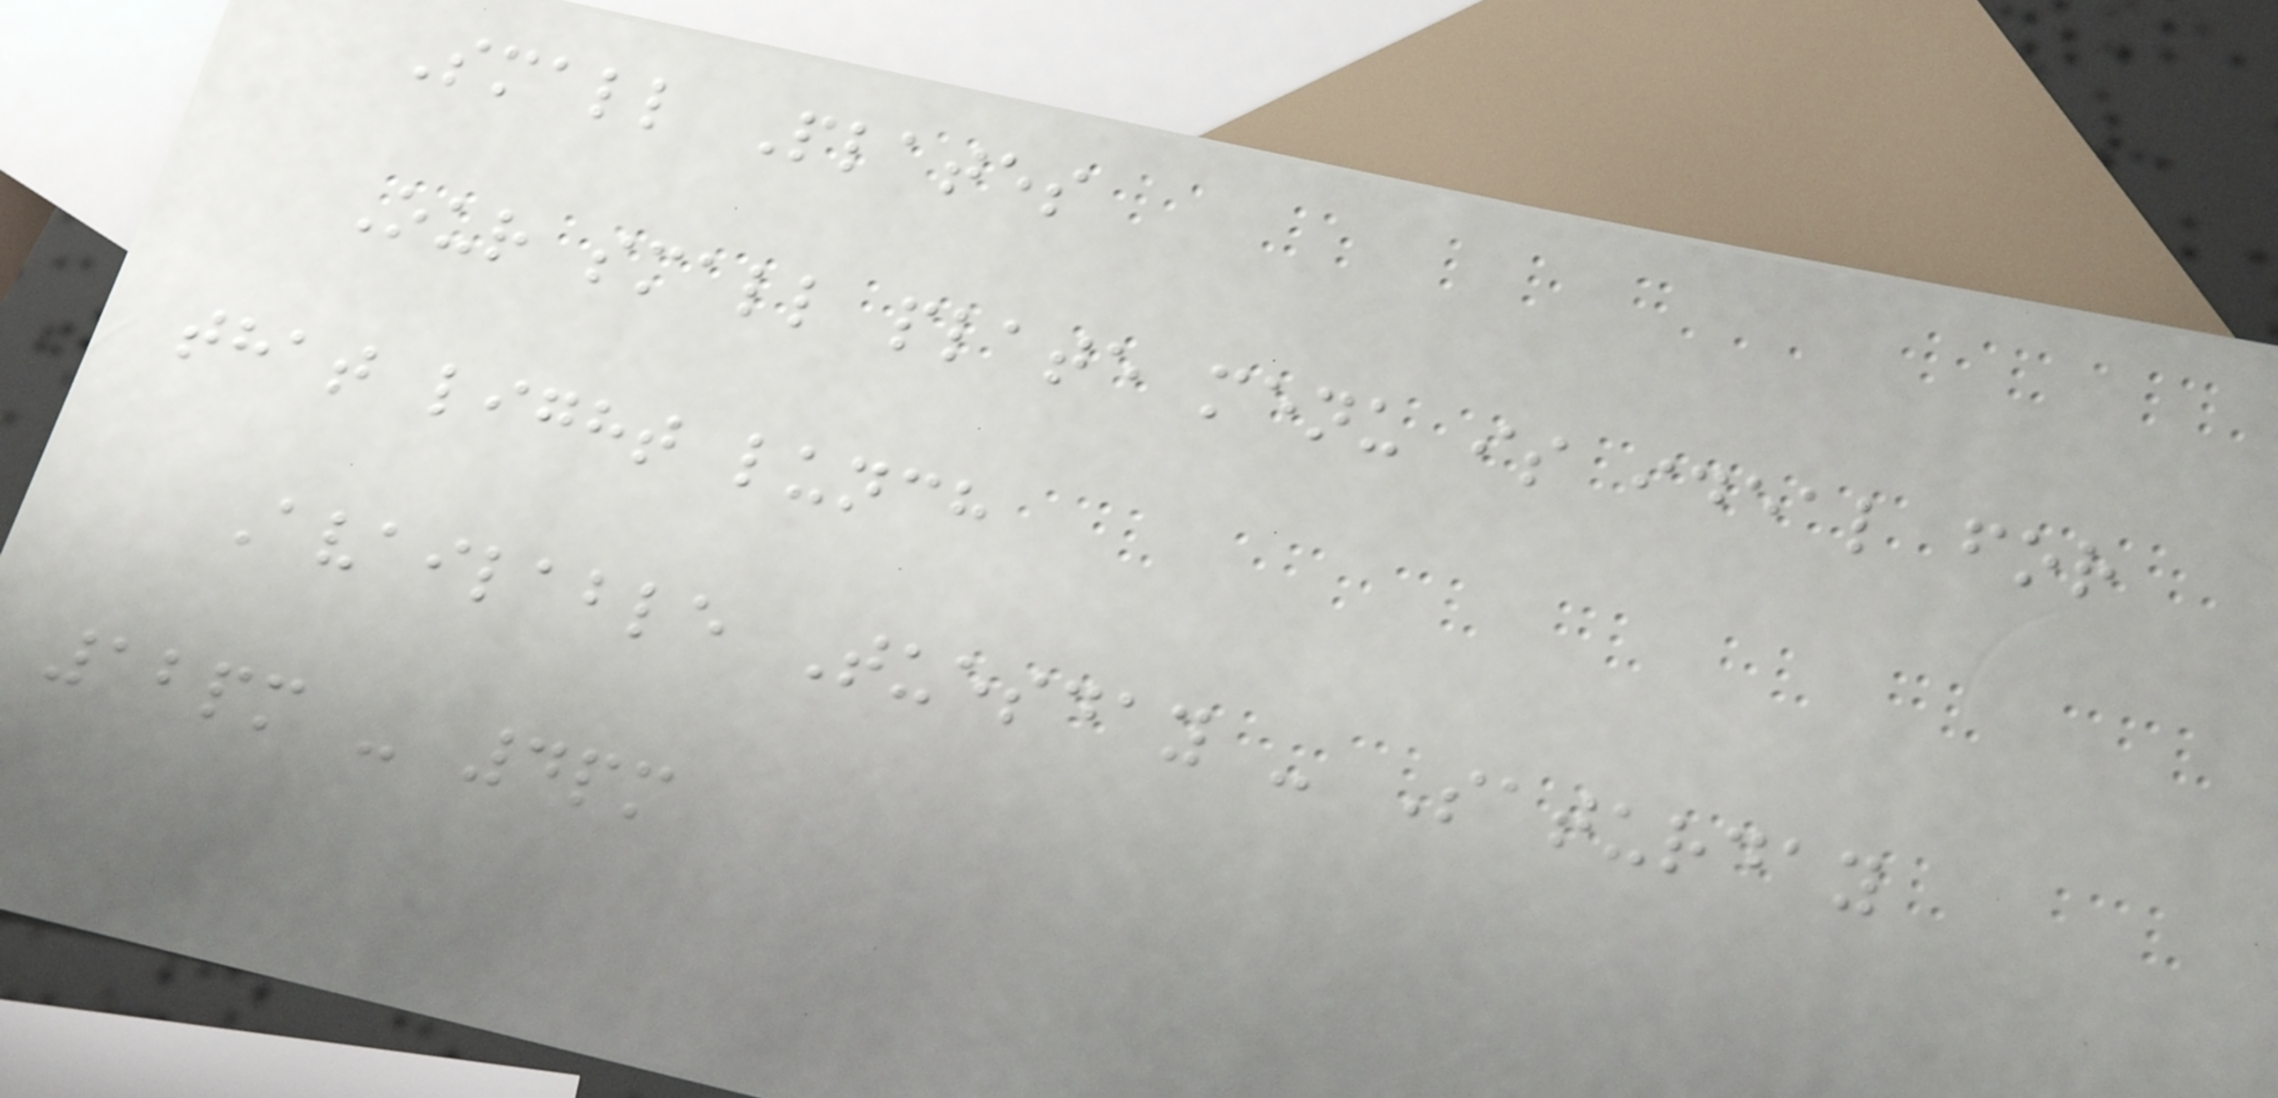Small Plates
Our small plate menu is ideal for
that light lunch
Available Tuesday - Saturday
12pm - 4pm
